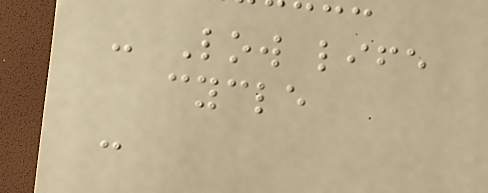- Low life
cycle
-
